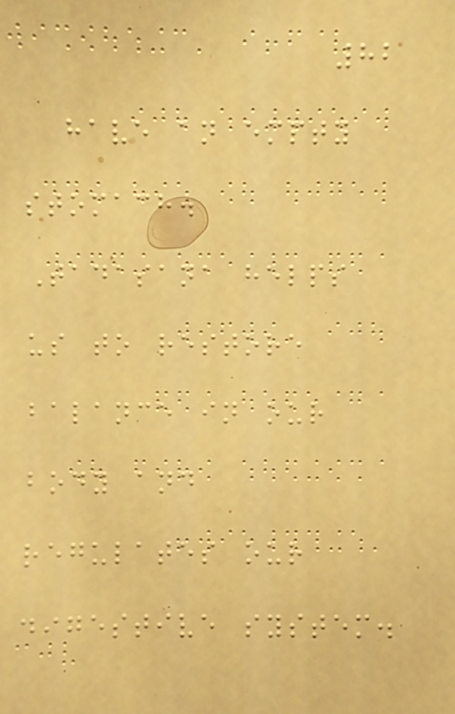82
have an empty
stomach.
Tadasana helps
us to restore
balance in our
body and
regulates our
digestive system.
